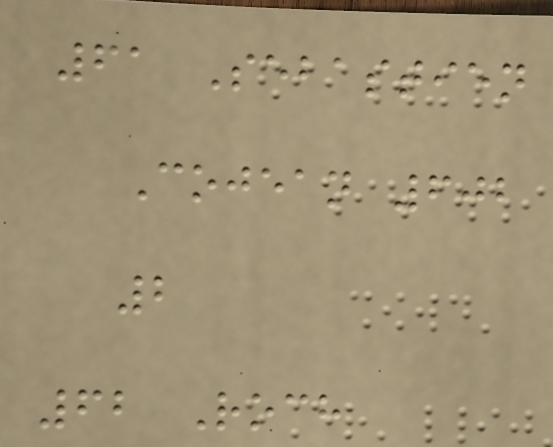61 Sebastien
Cojean 602
2
62 Roch
